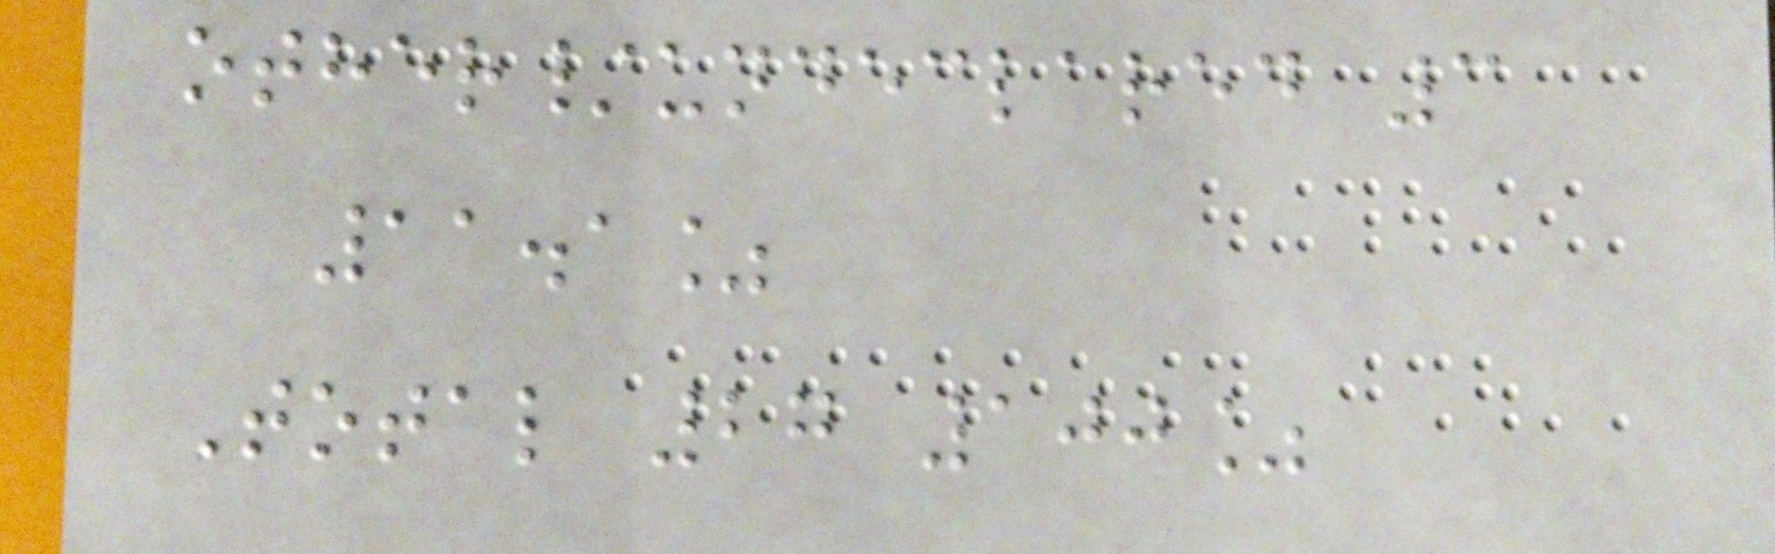other/undeclared 3
11.1%
Total 27 100%
